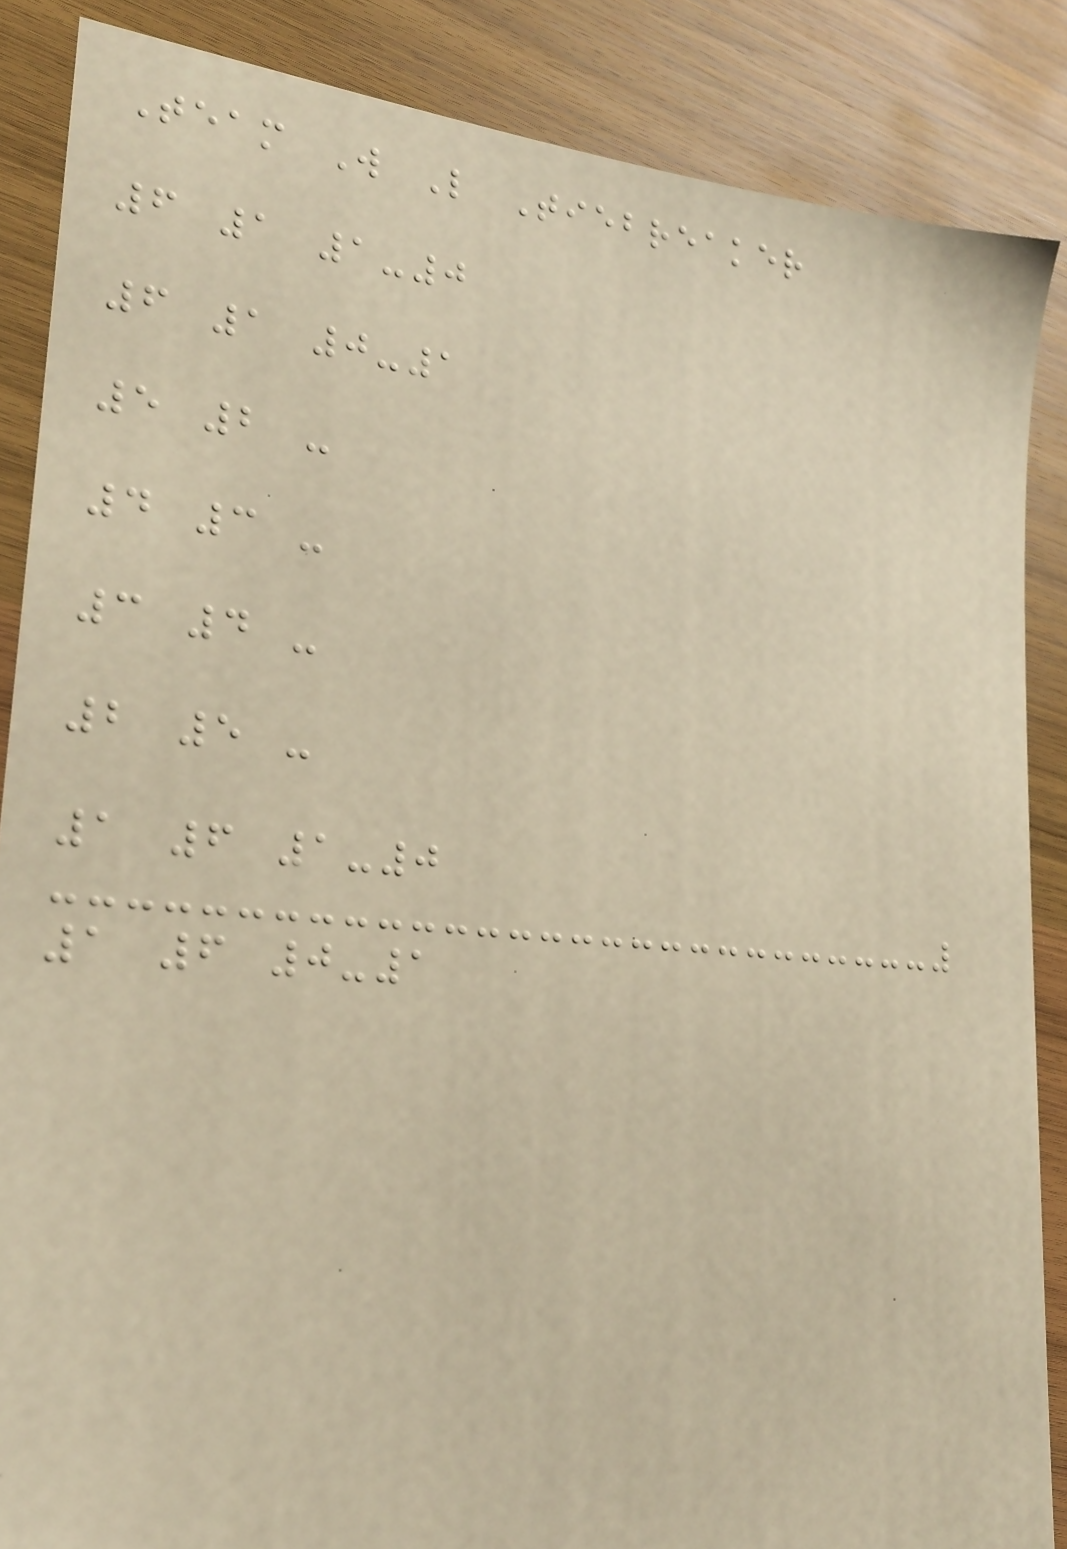Team W L Tiebreaker
6 1 1-0
6 1 0-1
5 2 -
4 3 -
3 4 -
2 5 -
1 6 1-0
1 6 0-1
